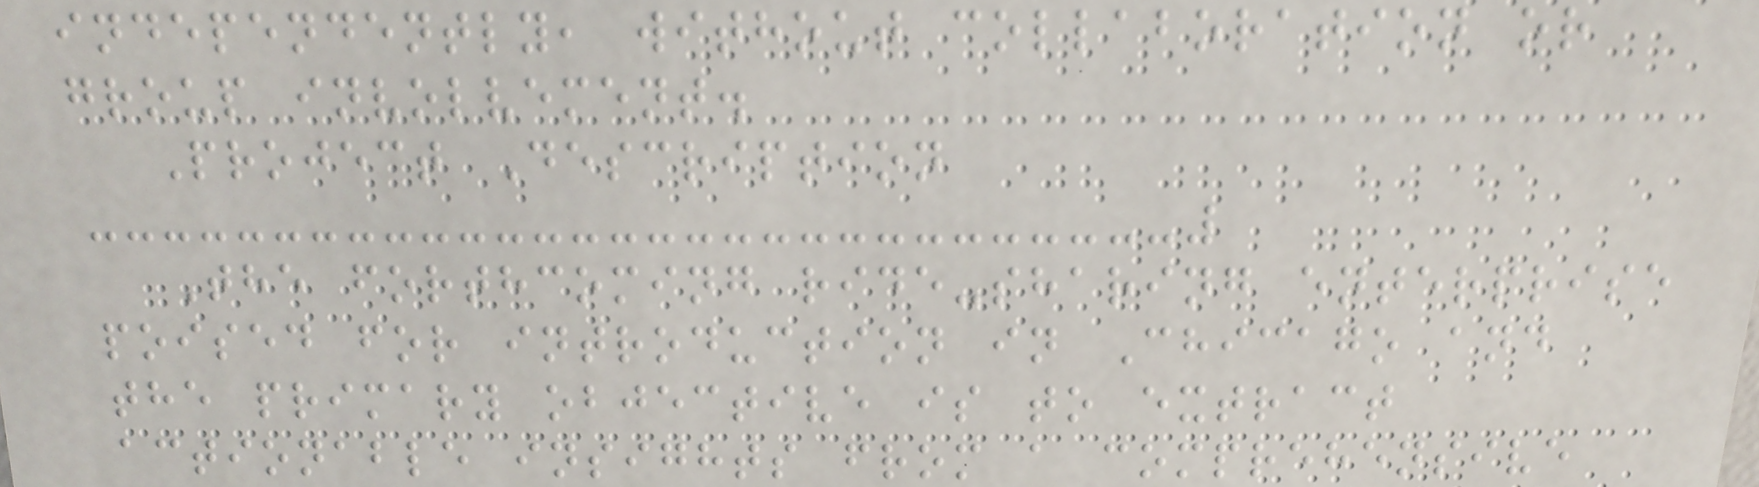independently, without collaboration or
group involvement.
Project Description
The forthcoming ride-sharing enterprise
poised for introduction in Chicago and
the primary objective is to extract
actionable insights from a comprehensive
